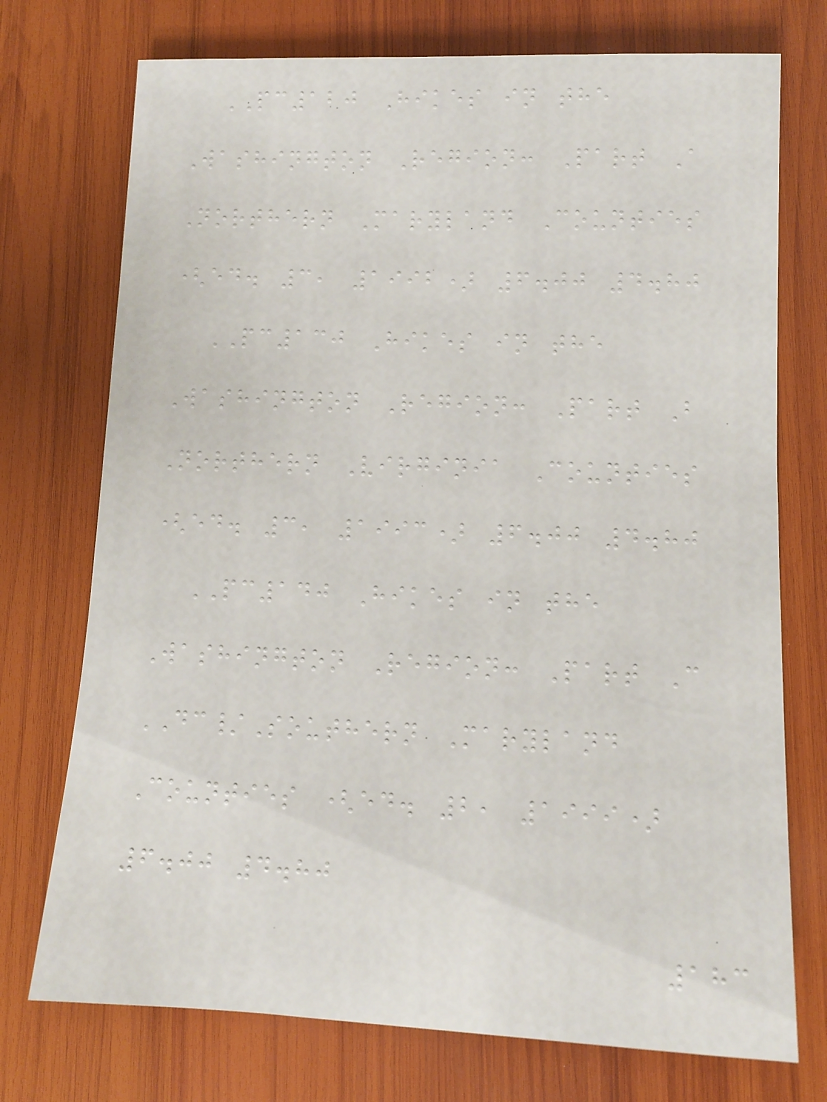PC120 Hikes in the
Washington Region: Part A
Northern Maryland Counties
(ed. 3, 1992) 6.00 4.80
PC130 Hikes in the
Washington Region: Part B
Northern Virginia Counties
(ed. 3, 1993) 6.00 4.80
PC140 Hikes in the
Washington Region: Part C
DC/Southern Maryland
Counties (ed. 2, 1999)
6.00 4.80
183
